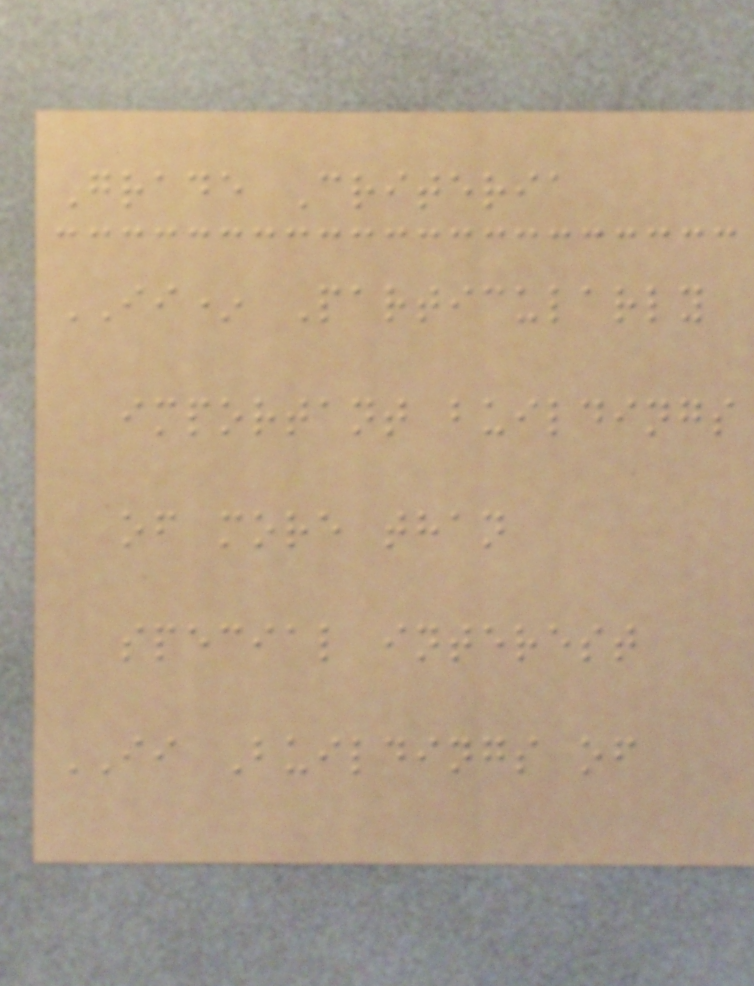Grade Criteria
II* Particularly
important buildings
of more than
special interest
II Buildings of
